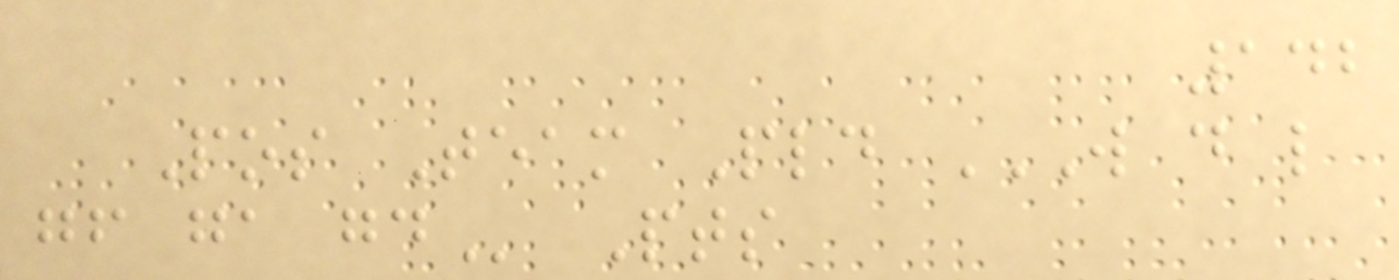142
Pos Team Pld W D L
GF GA GD Pts
